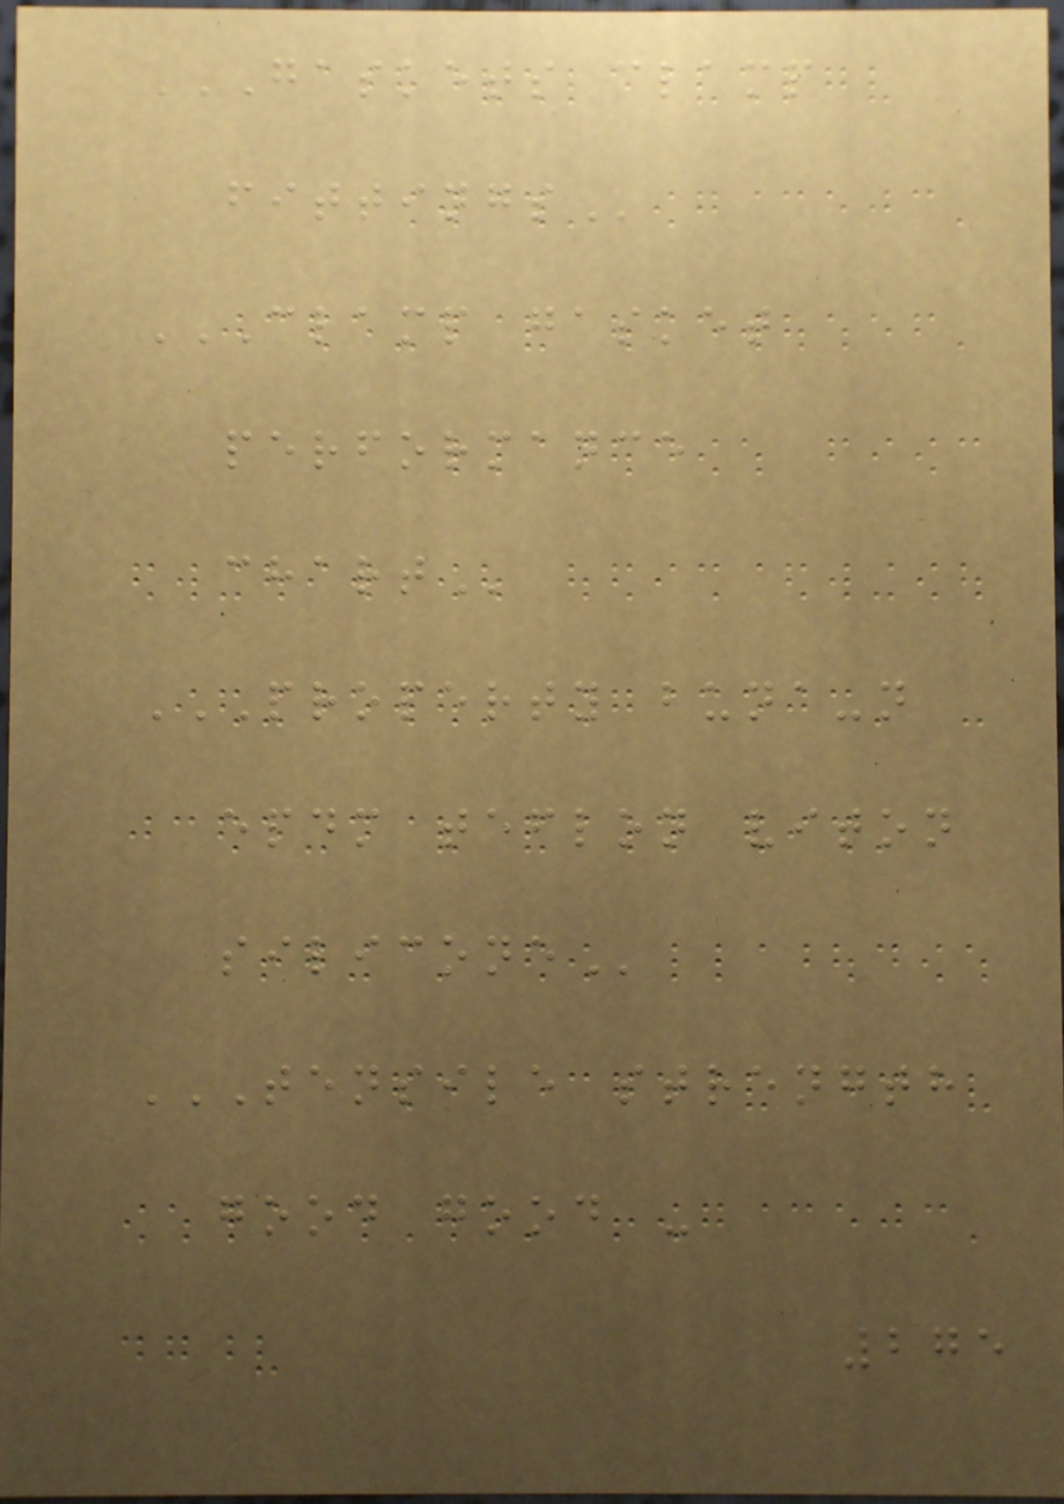GASKETS CLAMP
FITTINGS
CLAMP GASKET
PERFORMANCE
CHART
PROPERTY BUNA-N
EPDM TEFLON VITON
SILICONE
TENSILE STRENGTH
GOOD GOOD -
275
